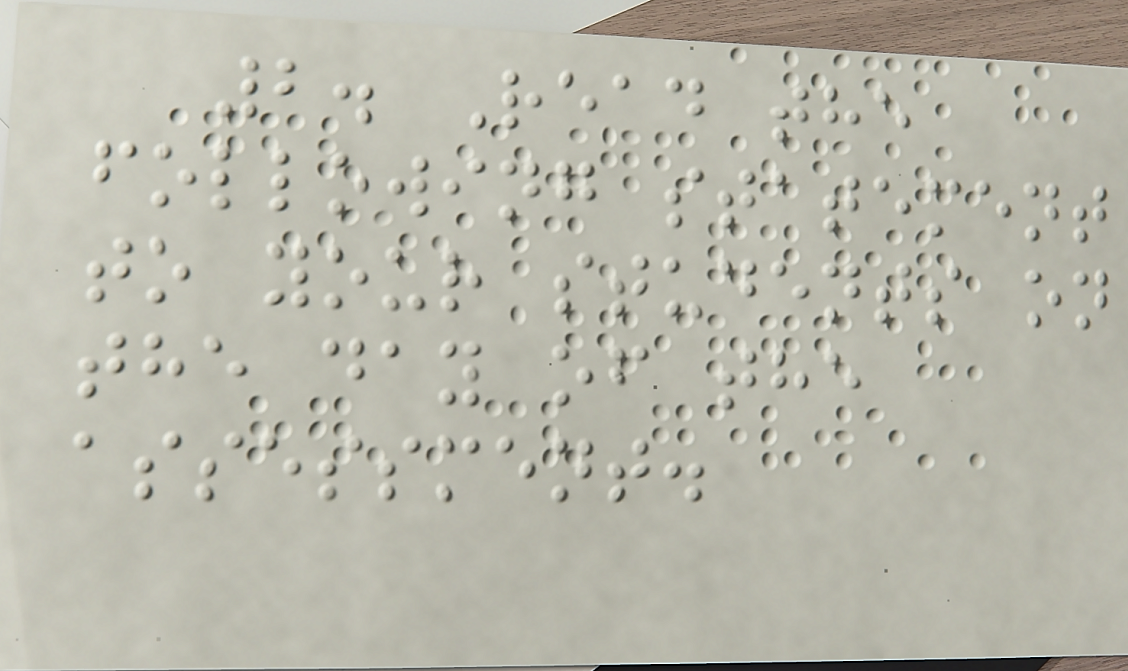2. Read the
following statement
to your students on
the day of the
assessment.
